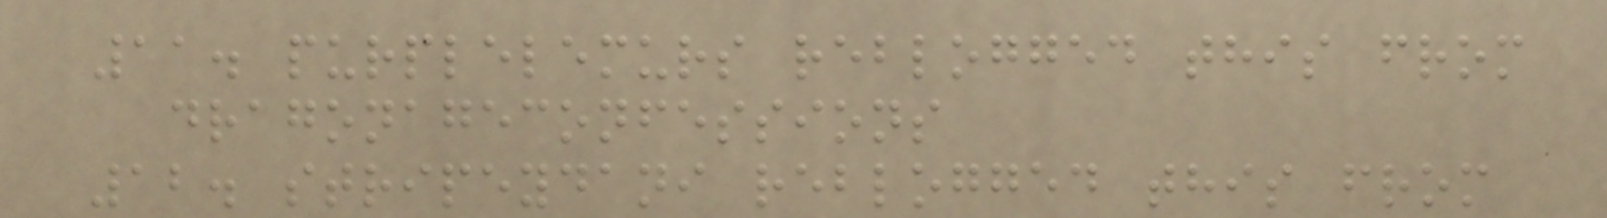11. purplelemurs reblogged this from
dragonageconfessions
12. stripeydani reblogged this from
